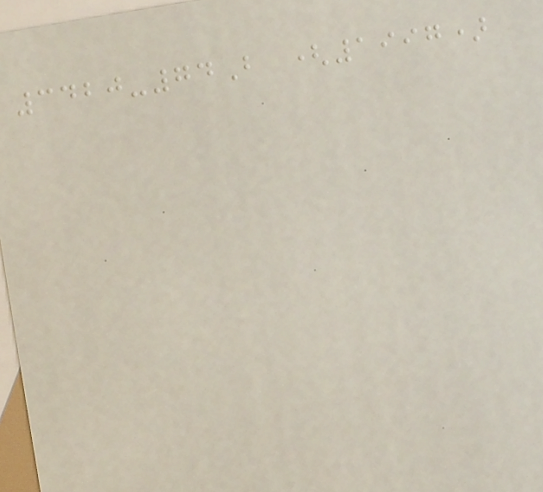3420-74B (1997)
